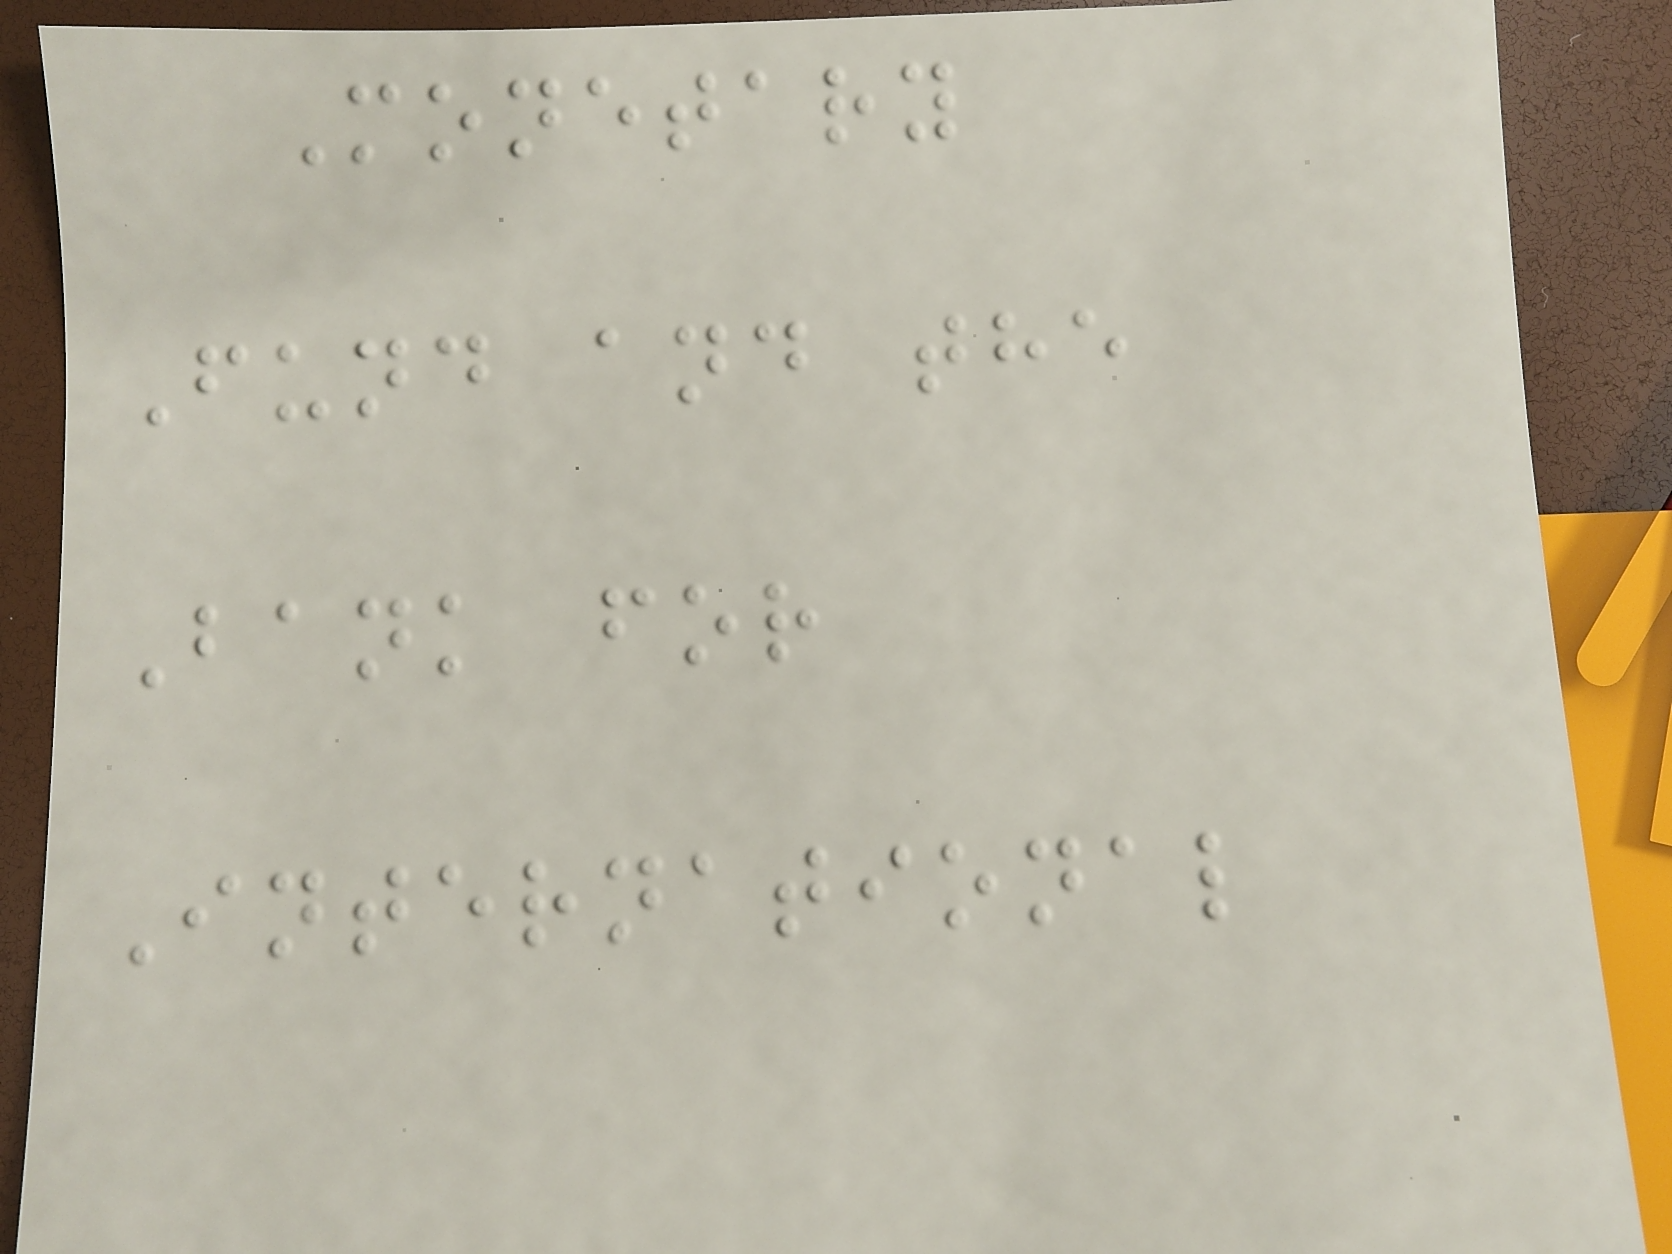Monetary
Fund and the
Bank for
International
